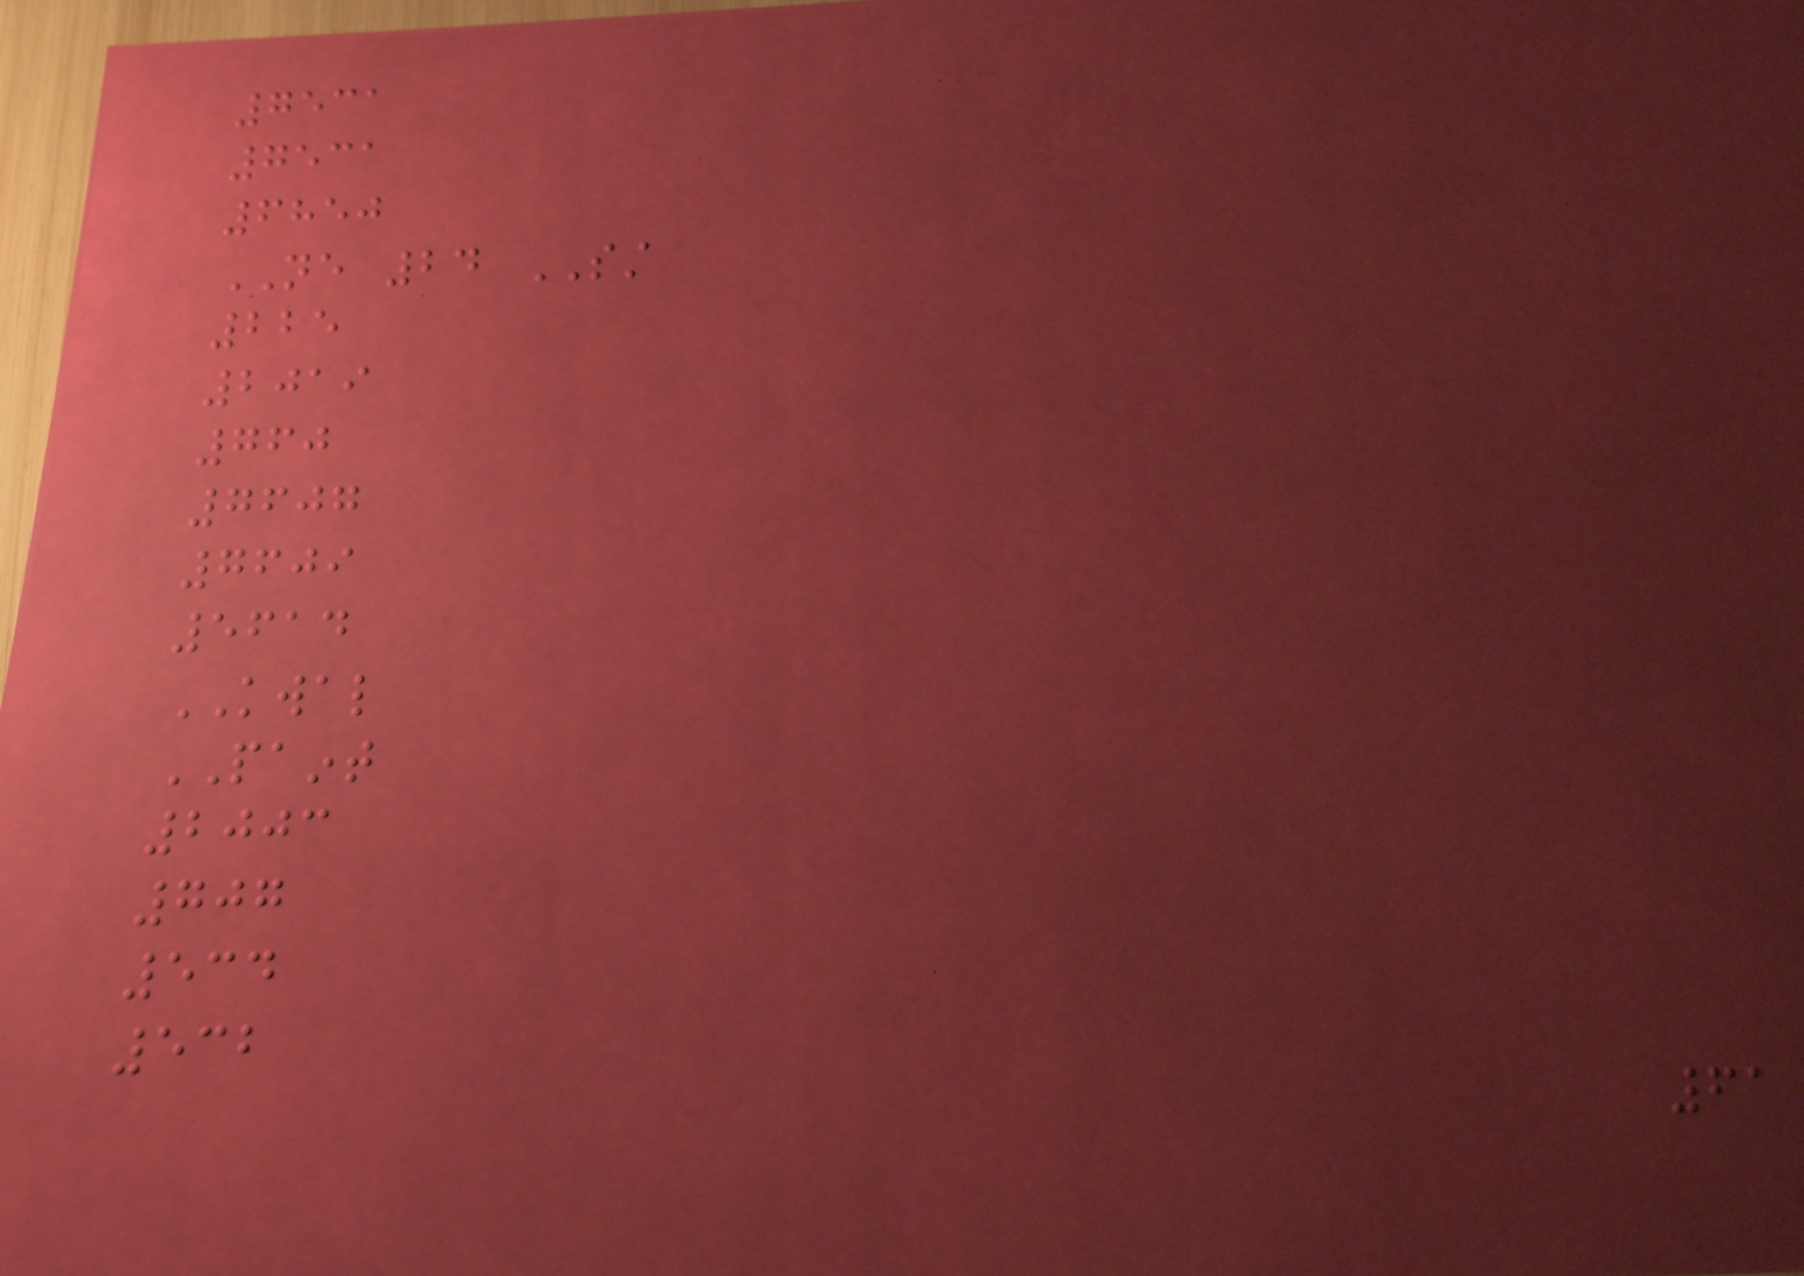7531
7531
6850
NE 24 SST
225
2019
760
7607
7609
5614
KWAL
PAINT
2003
707
534
532
61
